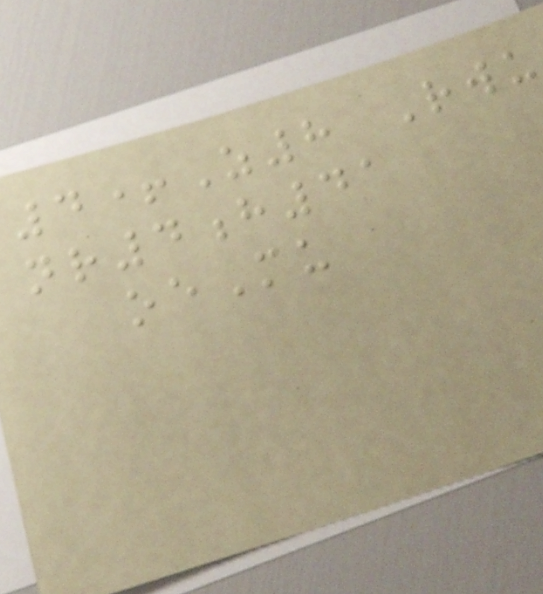4+Z8 Rwu
nr4h41
oeMu
